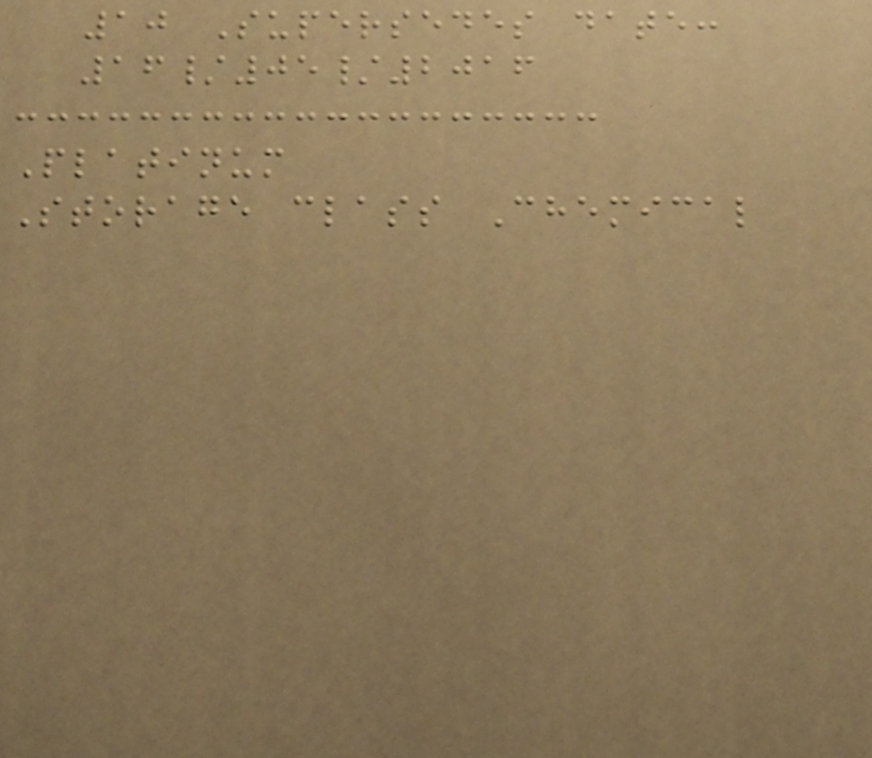10 Supersedes date:
16/05/2016
Platinum
Storage class Chemical
